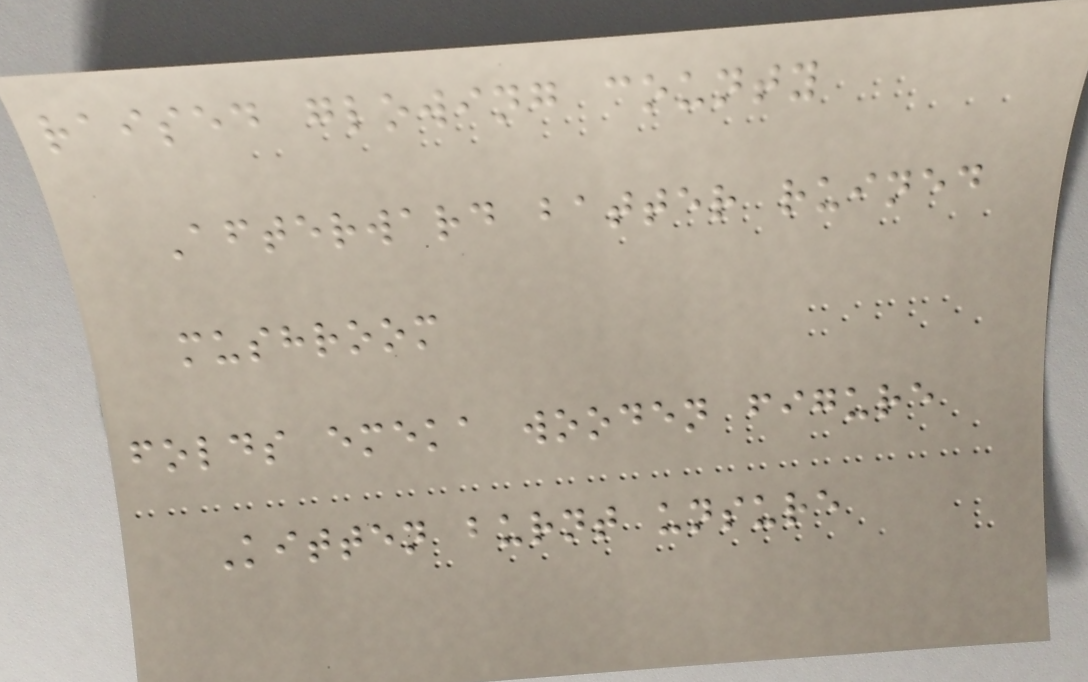raised glowing county
Afterward batter ruined
mushroom
folds emeka wooden figure
Kitten burnt unsure
